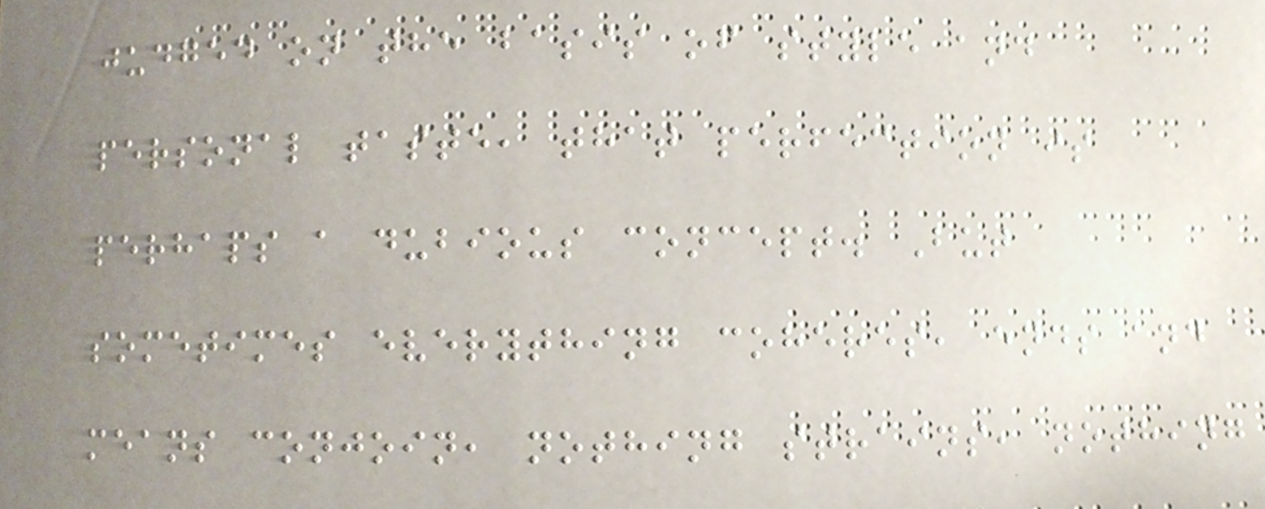judged on the basis of style and
personal taste, that perfection is
perhaps a dubious concept. But
sometimes everything coheres, ends and
means conjoin, nothing strains, nothing
